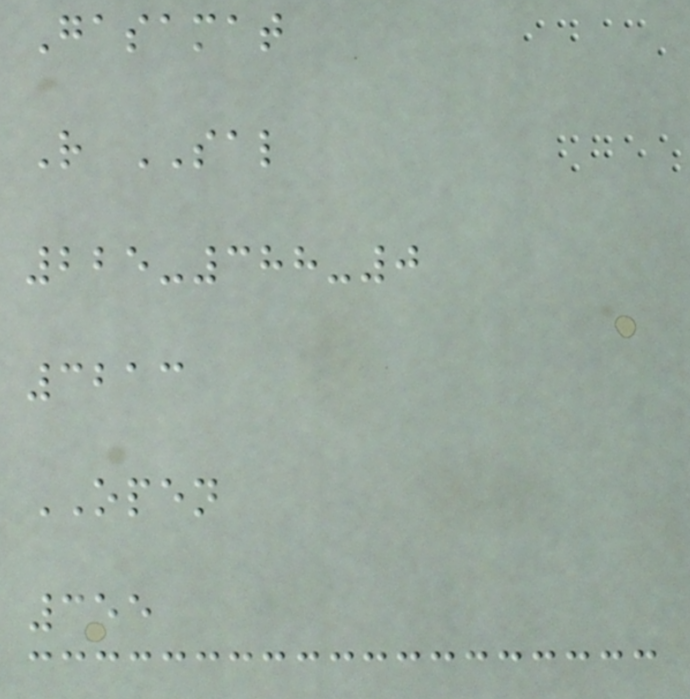Gasamat
R SAL
225-388-0
3213
OPEN
355
